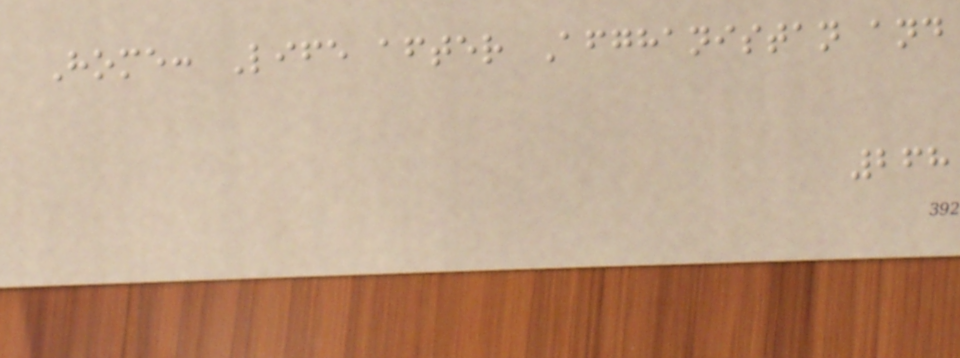Home: Life after Afghanistan and
268
